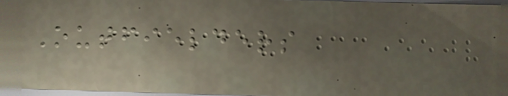Outfielders
